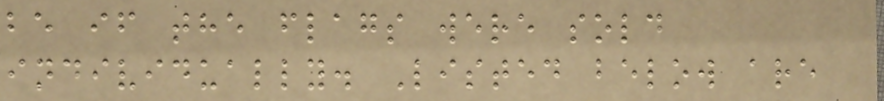be if the flags were sold
individually. Listed below are
